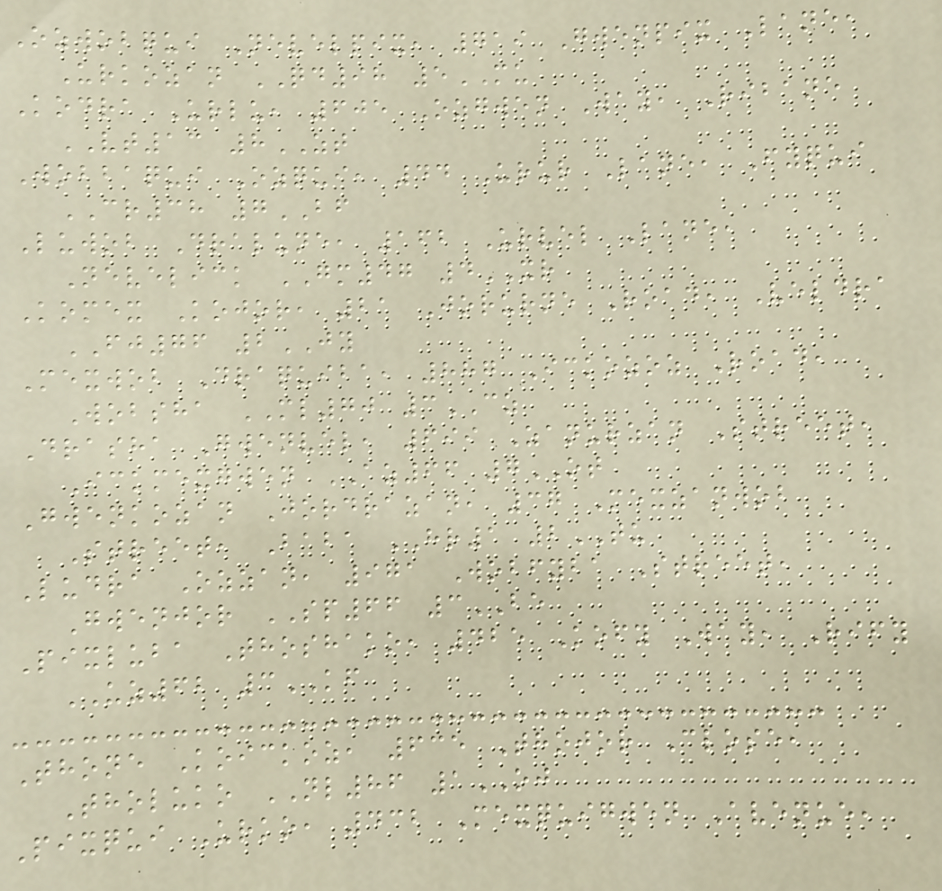Ozwobqui Nevelpix, 719 Gwenpix Lane,
Urkozan QD98 5MU
Kodra Urlu, 605 Ozgwen Way, Ribane
VT13 8ZT
Wobbaqui Ozqui, 44 Urur Lane, Fyqui
CR38 7BF
Luwob Dralune, 162 Urvel Lane,
Nevelick GM47 4XR
Komex Kojor, 21 Jorurne Road, Veldra
FJ76 2JY
Mexwob Draquiba, 887 Ickozoz Road,
Wobsha ML70 3CZ
Drasha Gwenvel, 699 Zanurzan Street,
Ickmexgwen AZ66 7OT
Gwenkozan Jordrazan, 37 Mexzanwob
Street, Baba HR1 2TU
Ludra Ozzan, 971 Wobfyba Street,
Gwenjor SP66 3BE
Pixluba Thoshako, 425 Kofy Way, Rify
UZ62 3KF
Thone Koickoz, 635 Thojor Close,
Tholuko NL86 1OJ
Pixqui Urko, 432 Mexquigwen Avenue,
